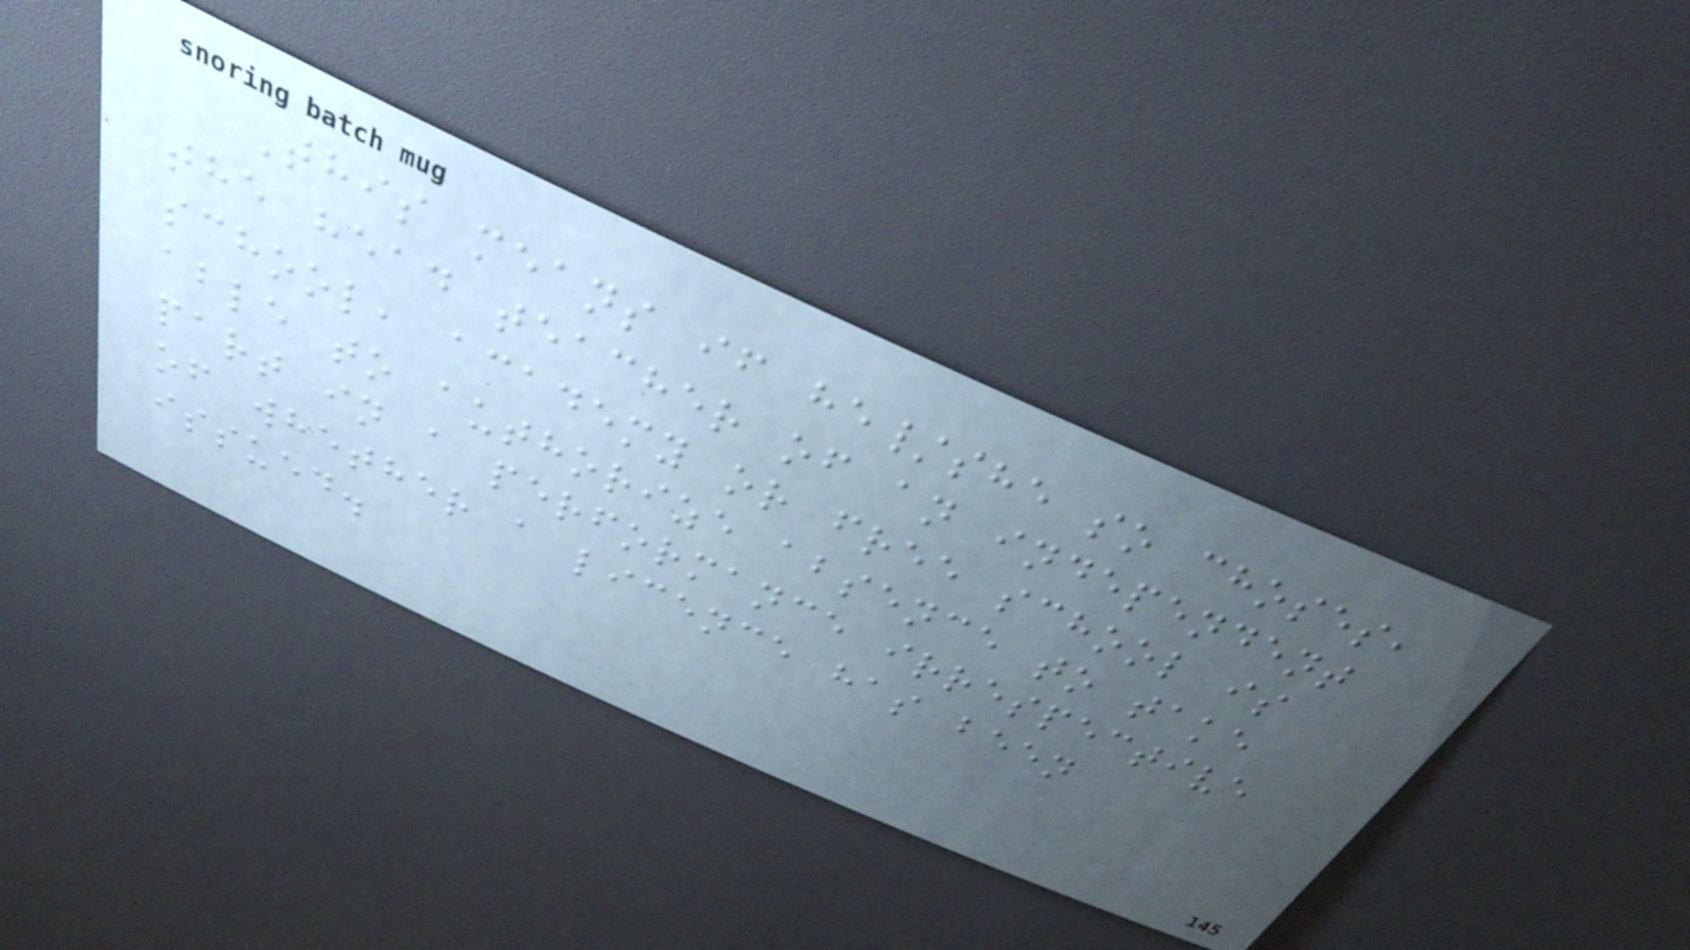This means if he/she so choses,
the head teacher of an independent
school, academy or free school is
able to authorize absence to take
part in a performance irrespective
of whether a licence has been
issued.
